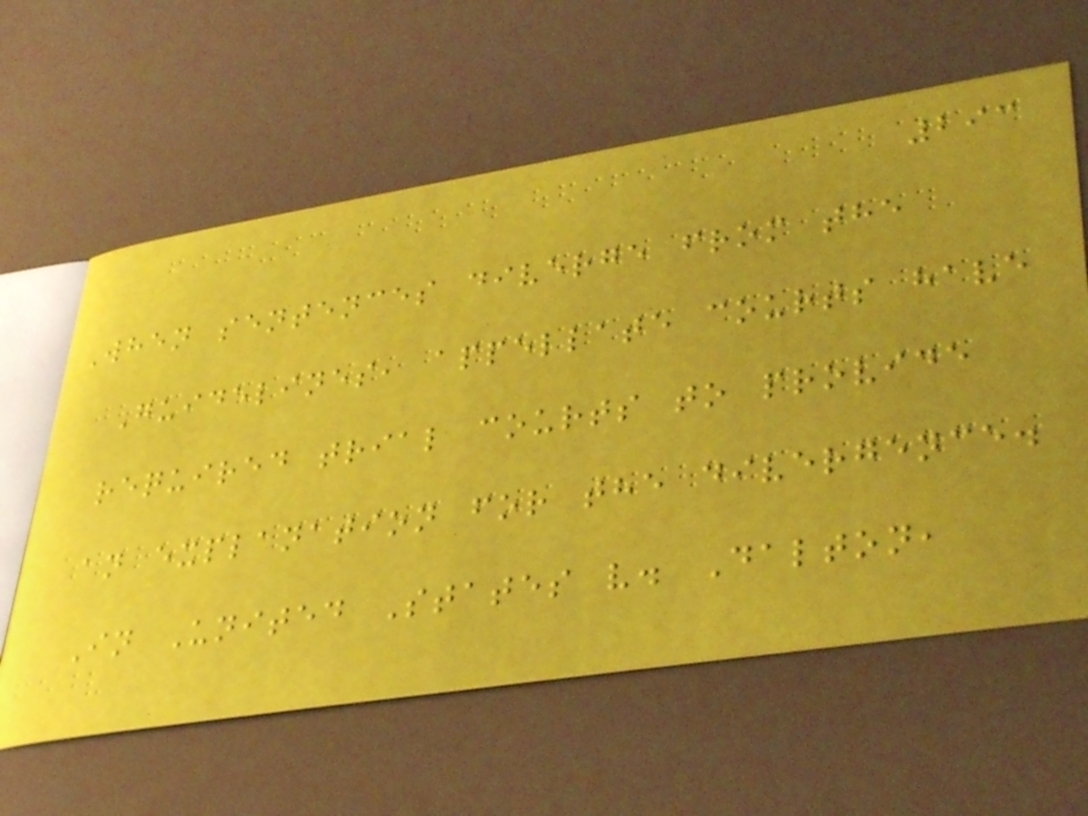293
When sentences diverge from the
Guidelines, appellate courts have
required trial courts to provide
an explanation for the divergence.
In United States v. Dalton,
